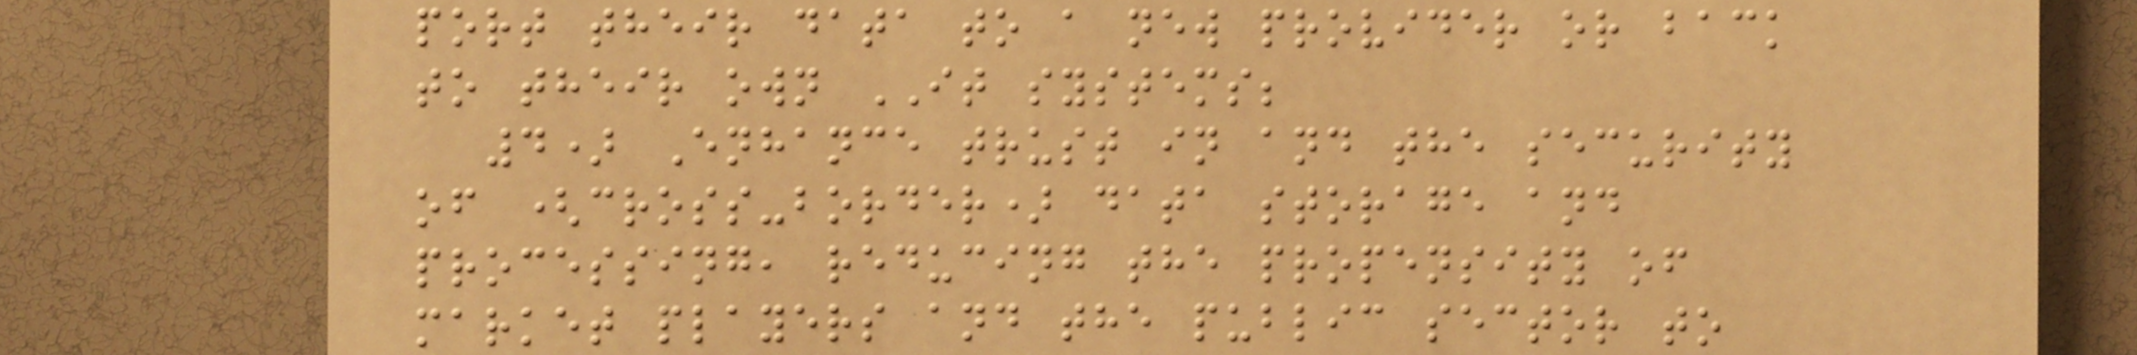port their data to a new provider or back
to their own IT systems;
4) Enhance trust in and the security
of (cross-border) data storage and
processing, reducing the propensity of
market players and the public sector to
